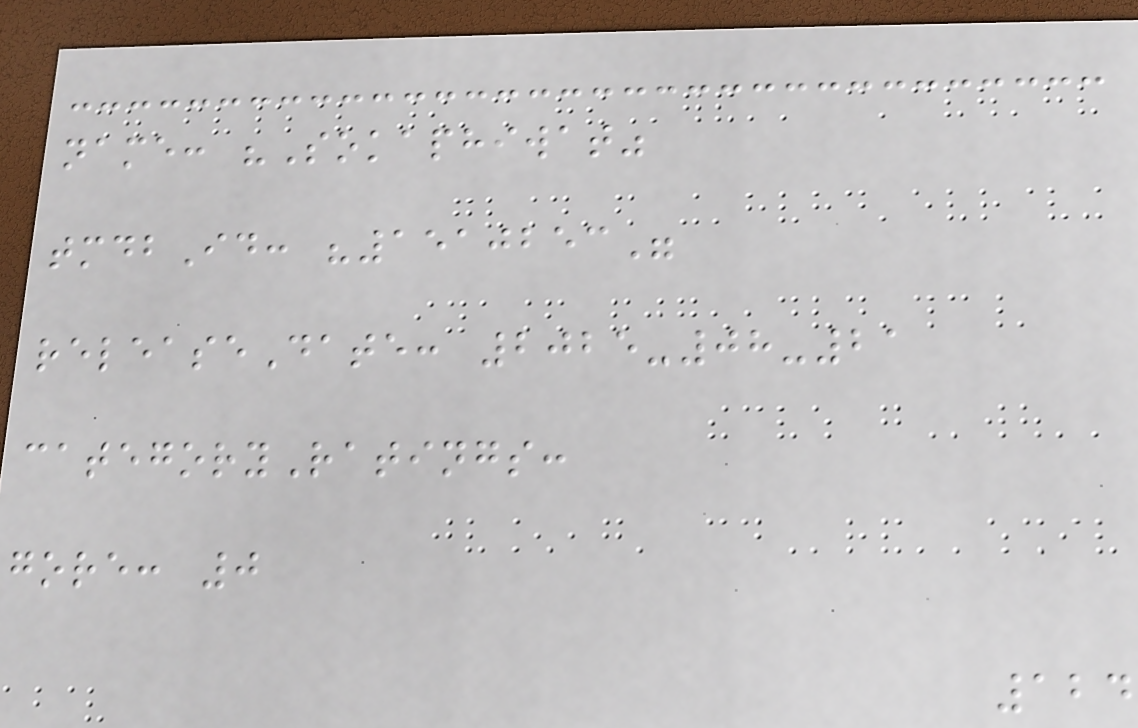name: "Sokaphiwat"
tmdbId: "1510253"
releaseDate: 2025-08-21
categoryRatings:
gore: 0
124
